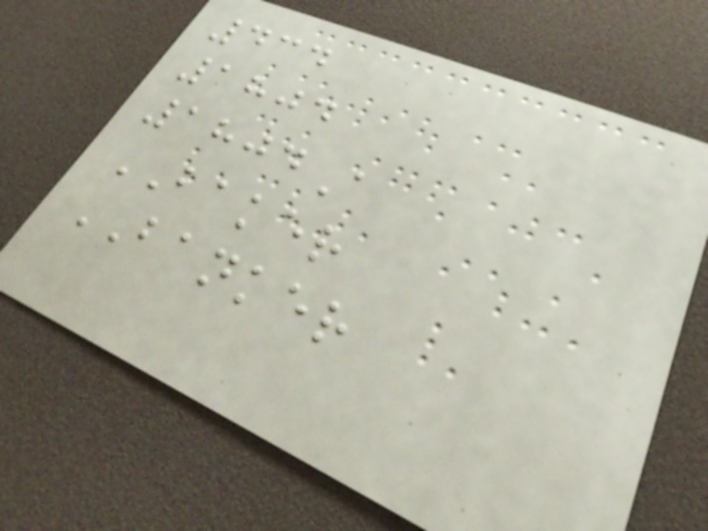434
1804
1804A
BAKER
BANKER
